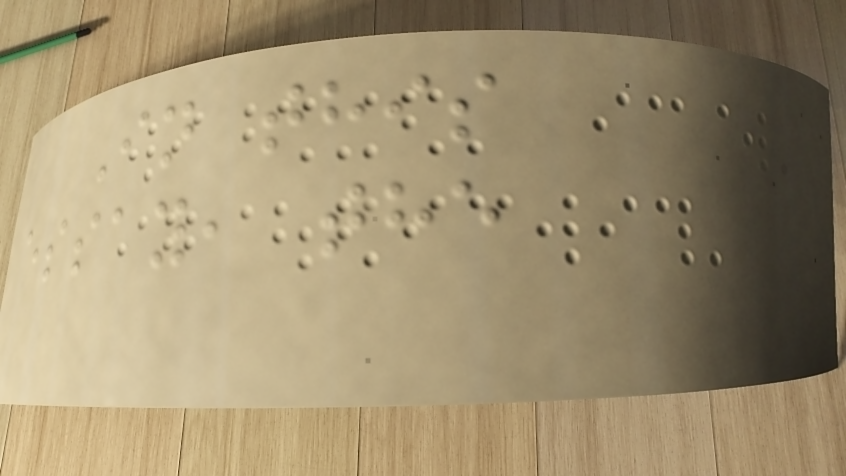In this
essay, the
